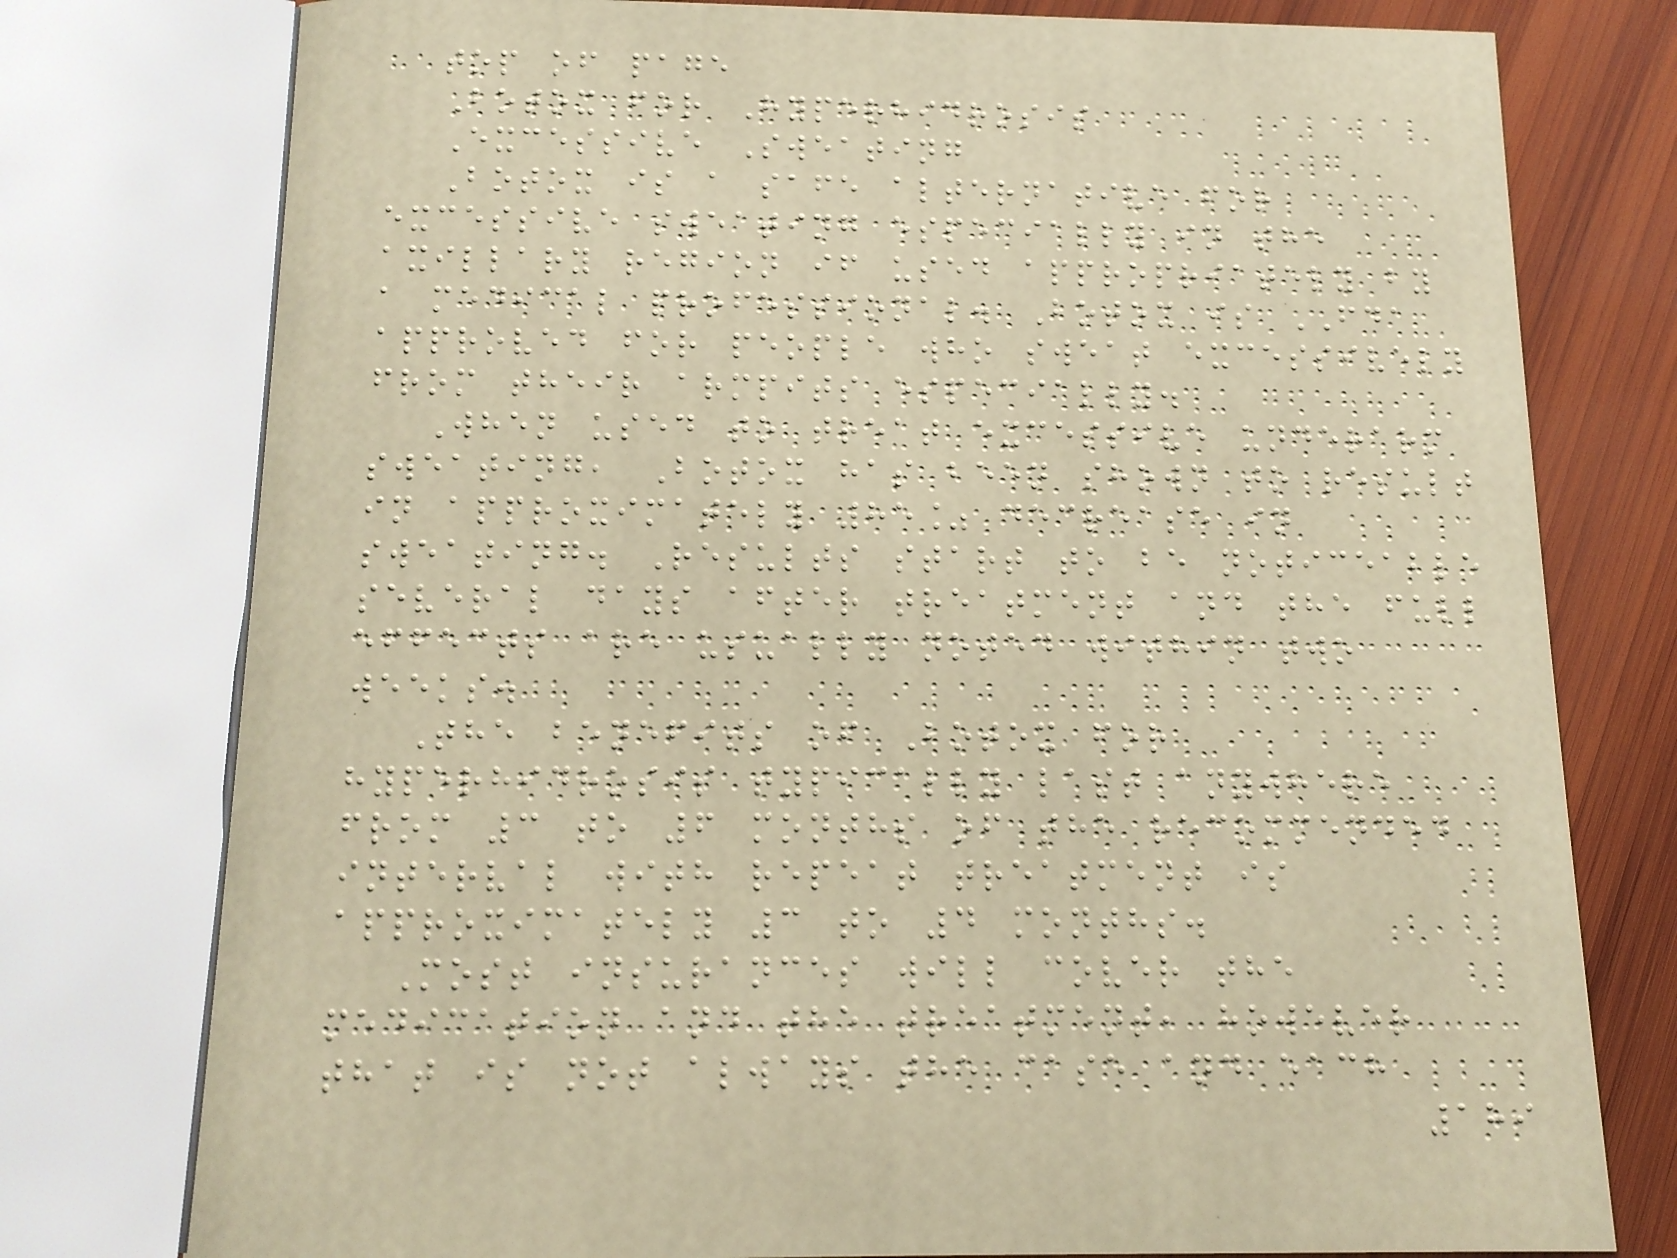top of page
Botox for Hyperhidrosis
Excessive Sweating
Botox is a safe alternative for
excessive sweating especially in the
axillary region if used appropriately by
a medical professional. Botox is FDA
approved for people who sweat excessively
from their armpits especially.
When used to treat excessive underarm
sweating, Botox has been shown to result
in approximately 85% decrease in
sweating. Results start to be noticeable
several days after treatment and the full
effects are usually noted within two
weeks.
The benefits of Botox for
hyperhidrosis typically last anywhere
from 3 to 6 months of the recommended
interval with repeat treatment is
approximately 3 to 4 months.
Most insurances will cover the
medication and the treatment, however
that is not always the case and each
189
